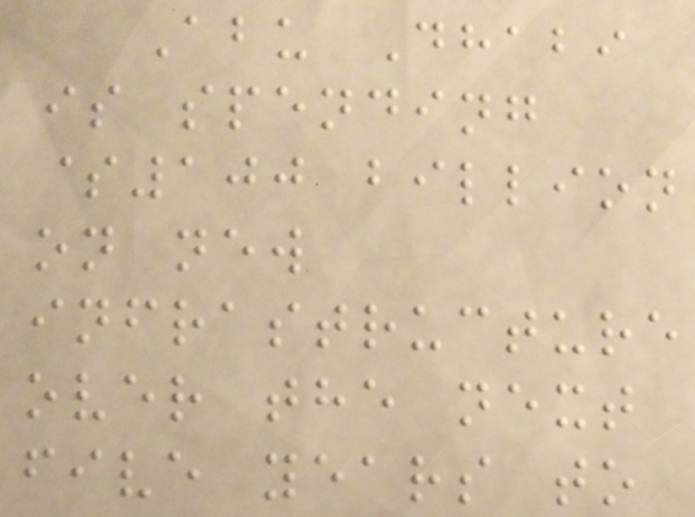Abu Dhabi
is spending
$100 billion
on new
infrastructure
over the next
five years to
